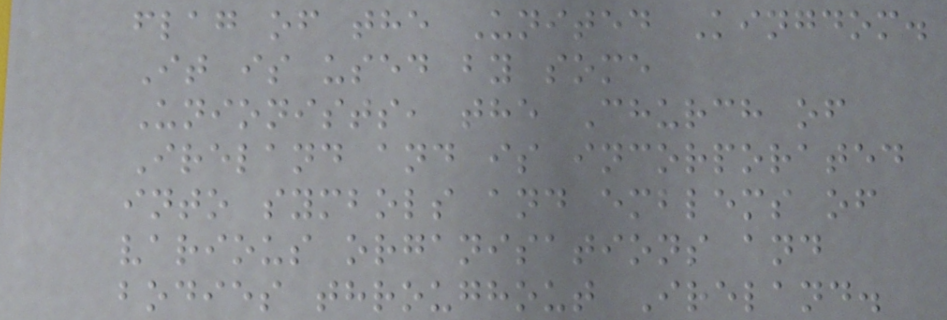flag of the United Kingdom.
It is used by some
Unionists, the Church of
Ireland and is incorporated
into symbols and emblems of
various organisations and
bodies throughout Ireland.
